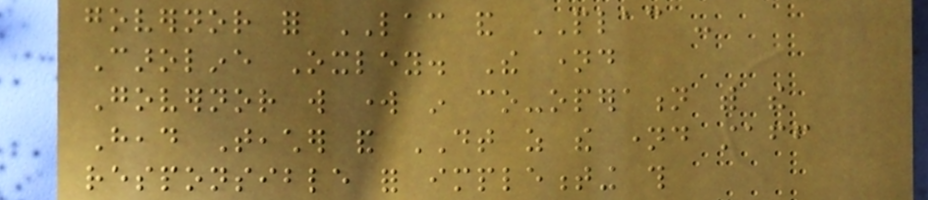governor for LAC and PLAC -
Caroline Oxley. The named
Governor will work in co-operation with the
Head Teacher and DT as the named staff
responsible for implementing this
